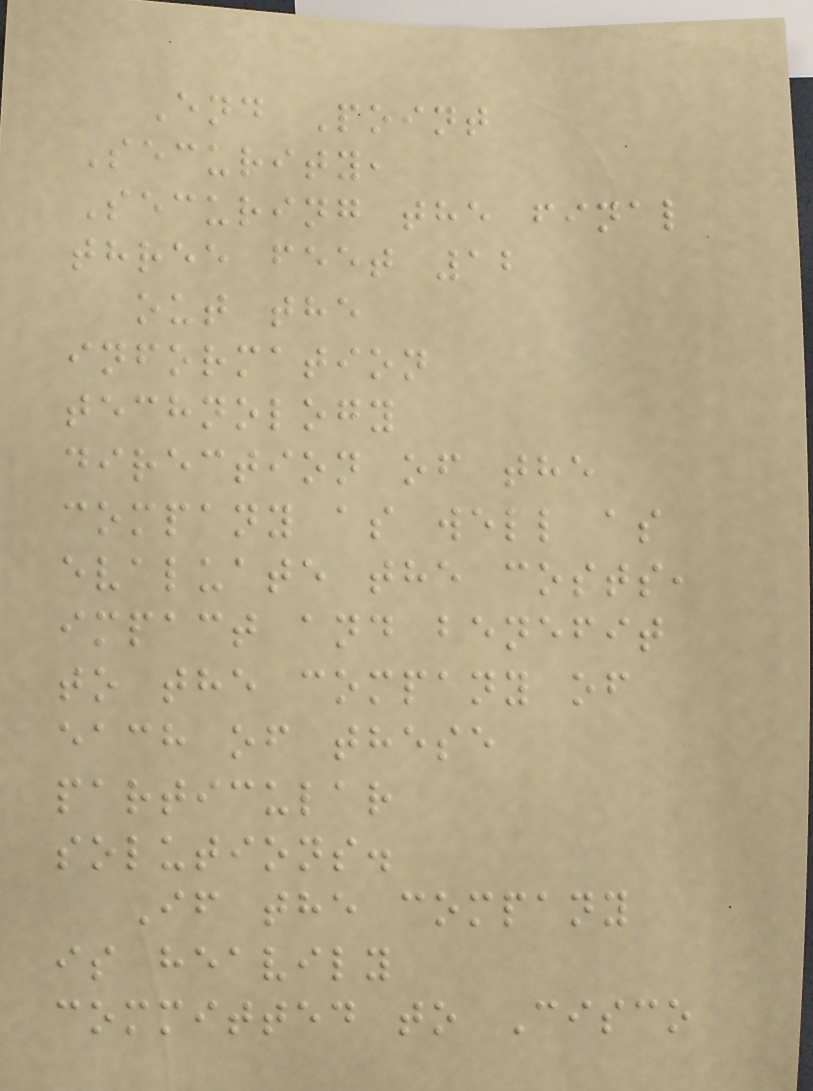End Point
Security,
Securing the final
three feet 12
out the
information
technology
direction of the
company as well as
evaluate the costs,
impact and benefit
to the company of
each of these
particular
solutions.
If the company
is heavily
committed to Cisco
